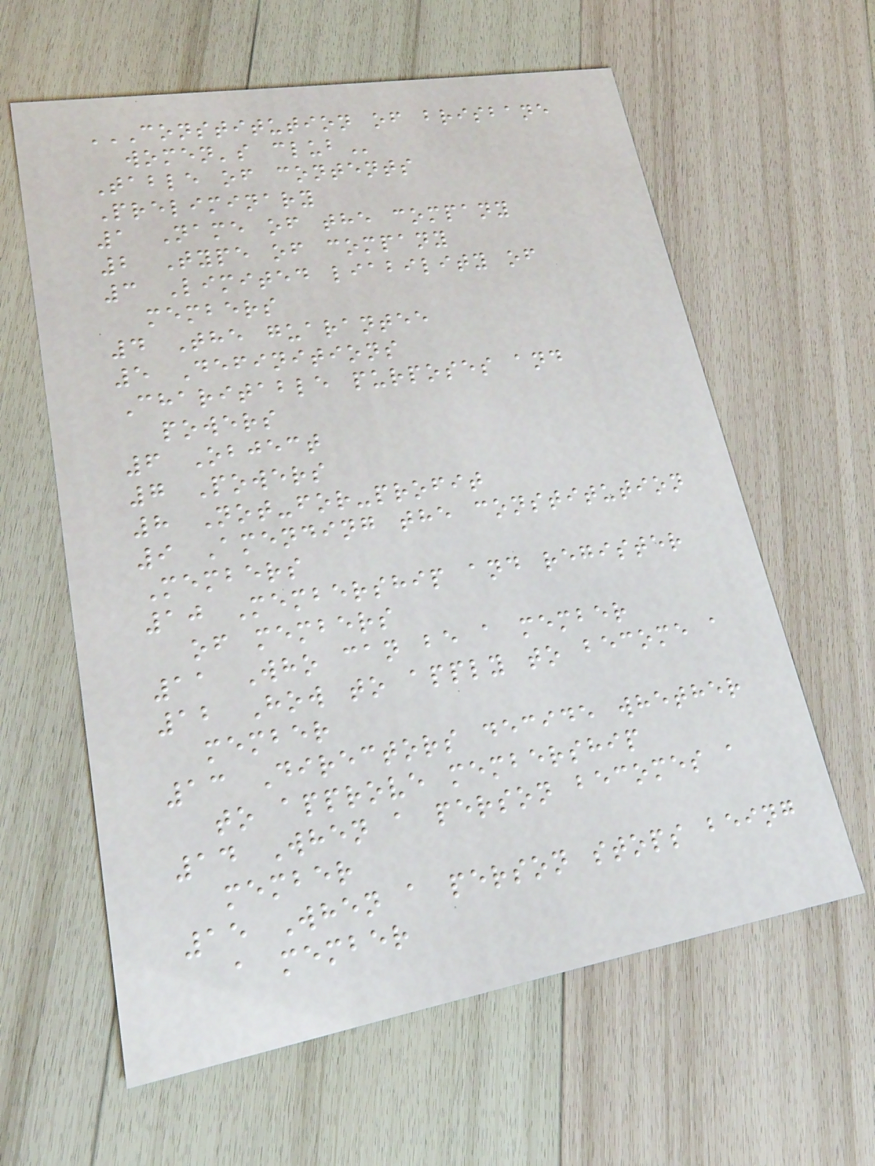CONSTITUTION OF BRISBANE
WOMEN'S CLUB
Table of contents
Preliminary
1 Name of the company
2 Type of company
3 Limited liability of
members
4 The guarantee
5 Definitions
Charitable purposes and
powers
6 Object
7 Powers
8 Not-for-profit
9 Amending the constitution
Members
10 Membership and register
of members
11 Who can be a member
12 How to apply to become a
member
13 Directors decide whether
to approve membership
14 When a person becomes a
member
15 When a person stops being
a member
